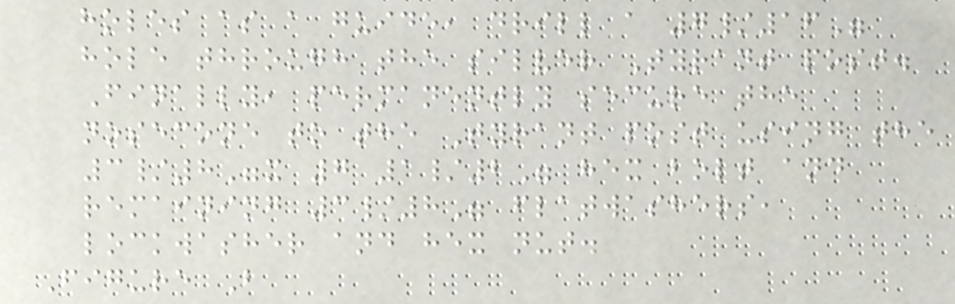holes as a guide, drill a 7/16"
hole through the silver Tyrant post.
Finally, permanently secure the
nosecone to the Tyrant post using the
3/8"x 7 1/2" hex bolt and
remaining 3/8" flatwashers,
lockwasher and hex nut.
Figure B
